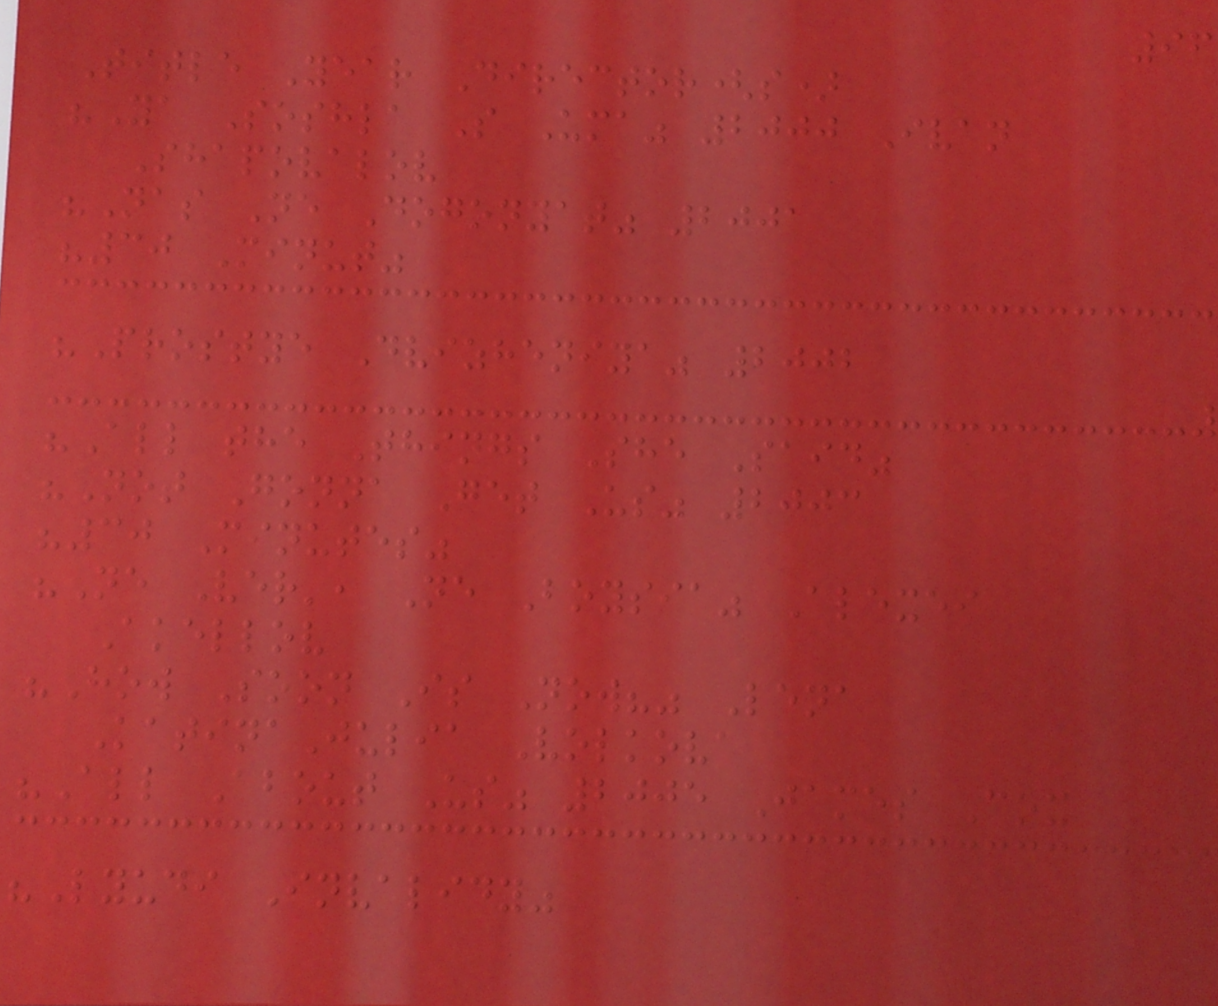96
Title Year Director(s)
"Ya Soshla S Uma" 2000 Ivan
Shapovalov
"Nas Ne Dogonyat" 2001
"30 Minut"
"Prostye Dvizheniya" 2002
"All the Things She Said"
"Not Gonna Get Us" 2003
"30 Minutes"
"Ne Ver', Ne Boysia" Alexei
Akellov
"How Soon Is Now?" Lena
KatinaJulia Volkova
"All About Us" 2005 James Cox
"Lyudi Invalidy"
